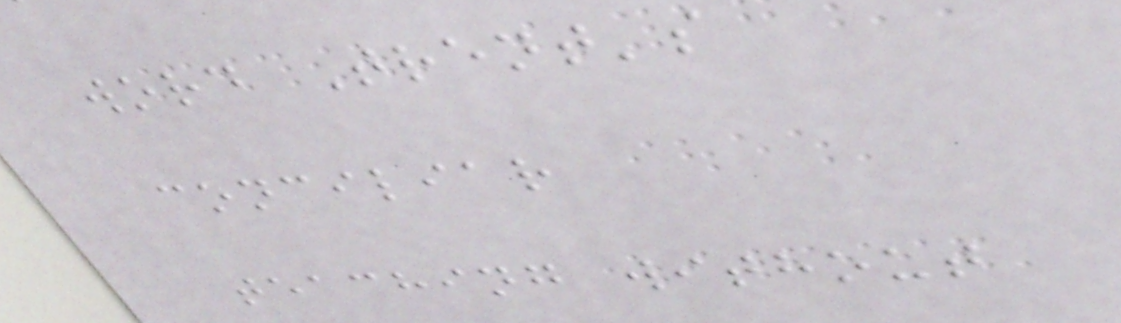word Trent's
conciliar
teaching without
